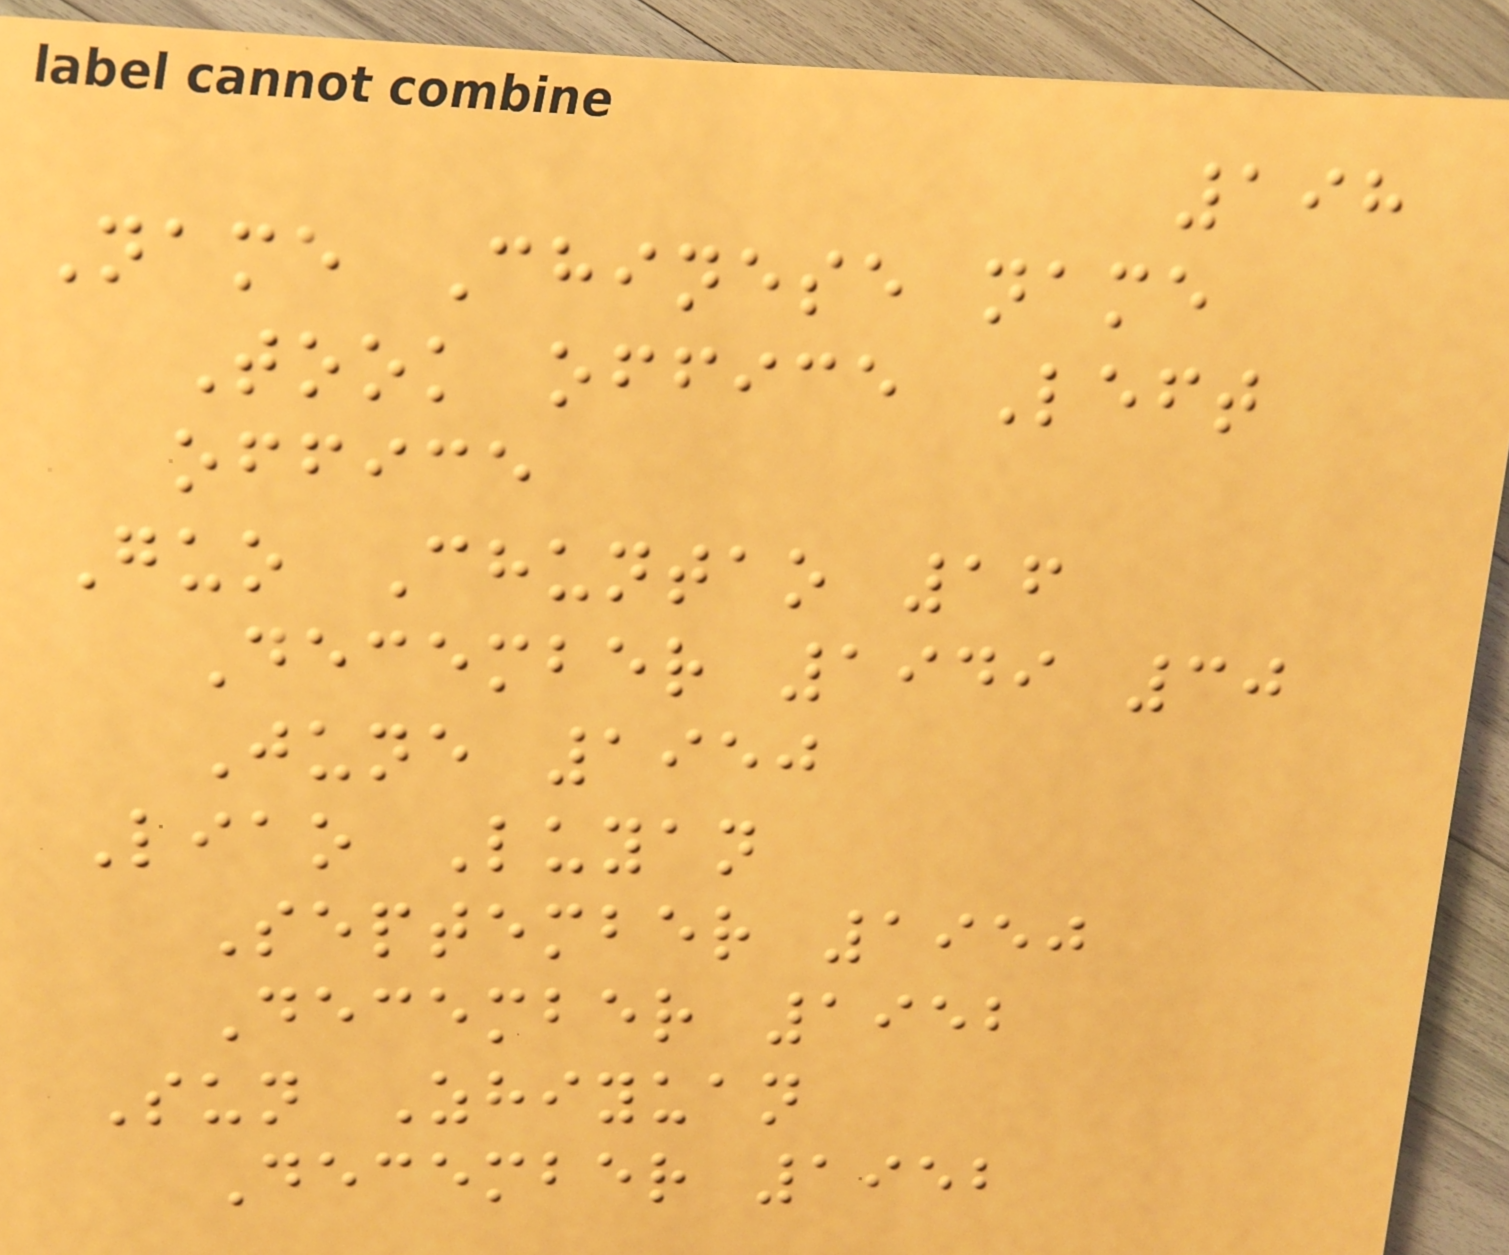198
Name Chinese name
Took office Left
office
Guo Chuntao 16
December 1949 30
June 1950
Liao Luyan
September 1950
December 1952
Sun Zhiyuan
December 1952
